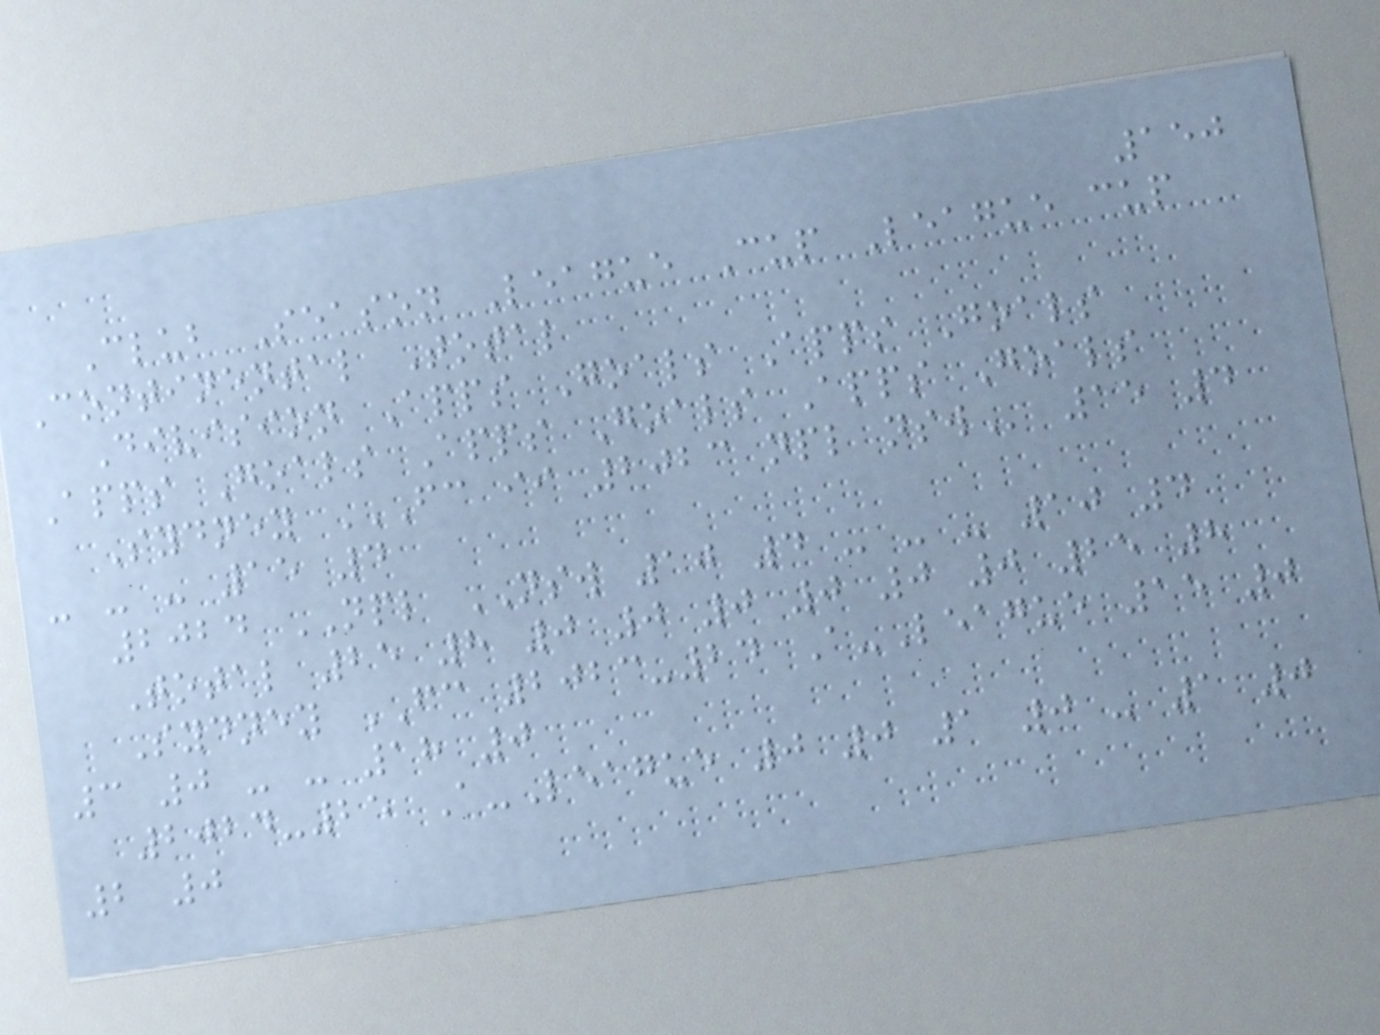150
Club Season League Cup League cup
Continental Total
Division Apps Goals Apps Goals
Apps Goals Apps Goals Apps Goals
Sydney FC II 2023 NPL NSW 15 4
- - - 15 4
2024 NPL NSW 10 4 - - - 10 4
Total 25 8 0 0 0 0 0 0 25 8
Sydney FC 2023-24 A-League 15 0
3 0 - - 18 0
2024-25 A-League 0 0 1 0 - 1 0
2 0
